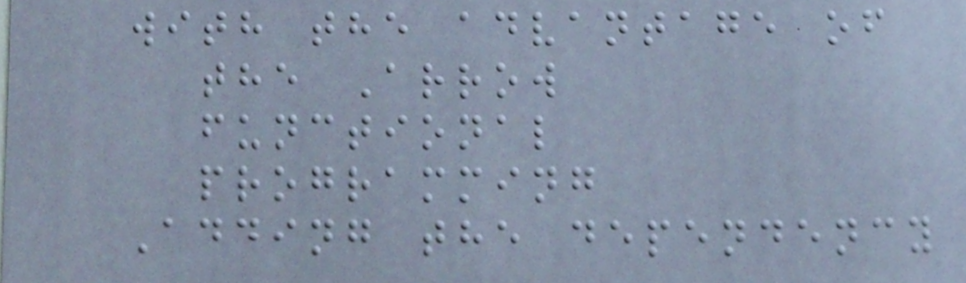with the advantage of
the Arrow
functional
programming
Adding the dependency
